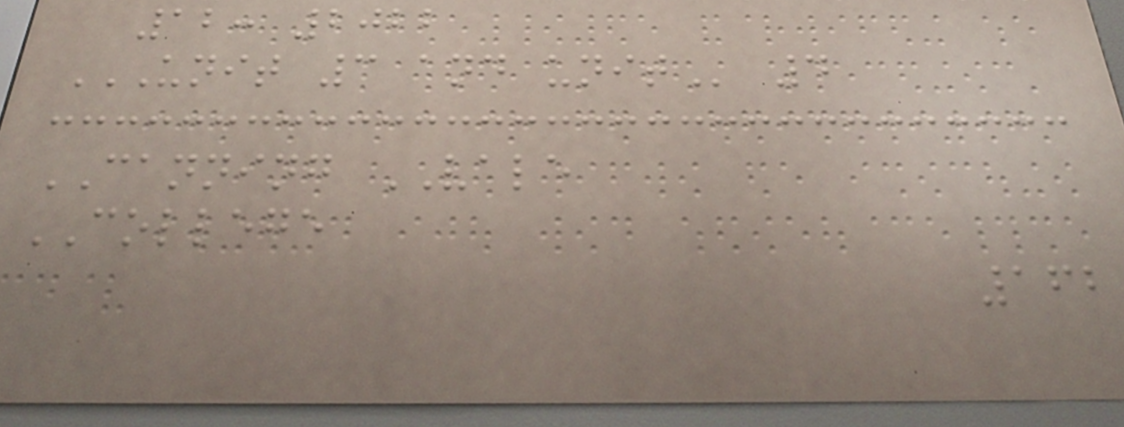12: 2022
UNIT 3 AND UNIT 4
CANNING VALE
COLLEGE
162
